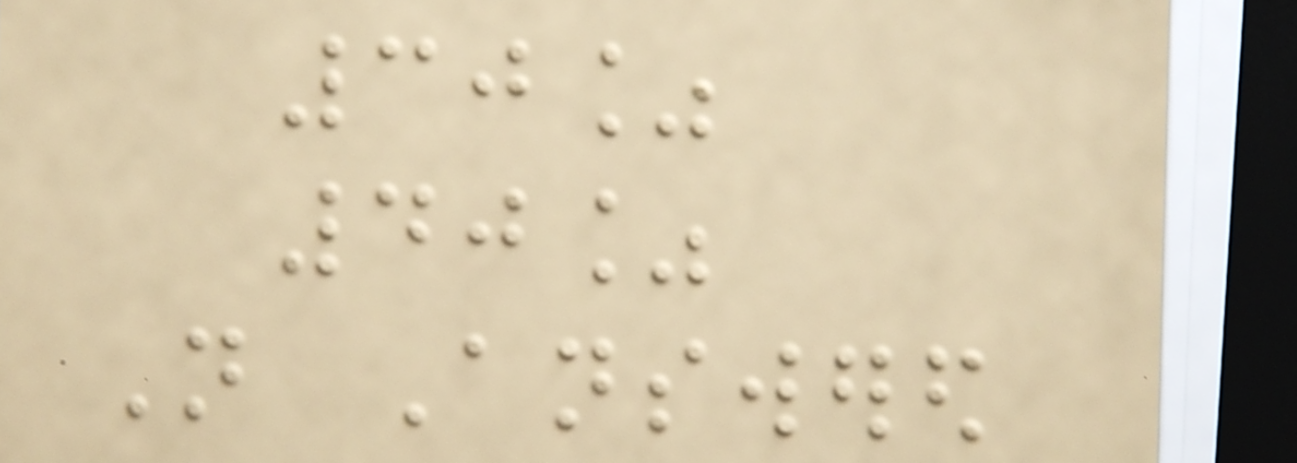30%
40%
Not Answered
